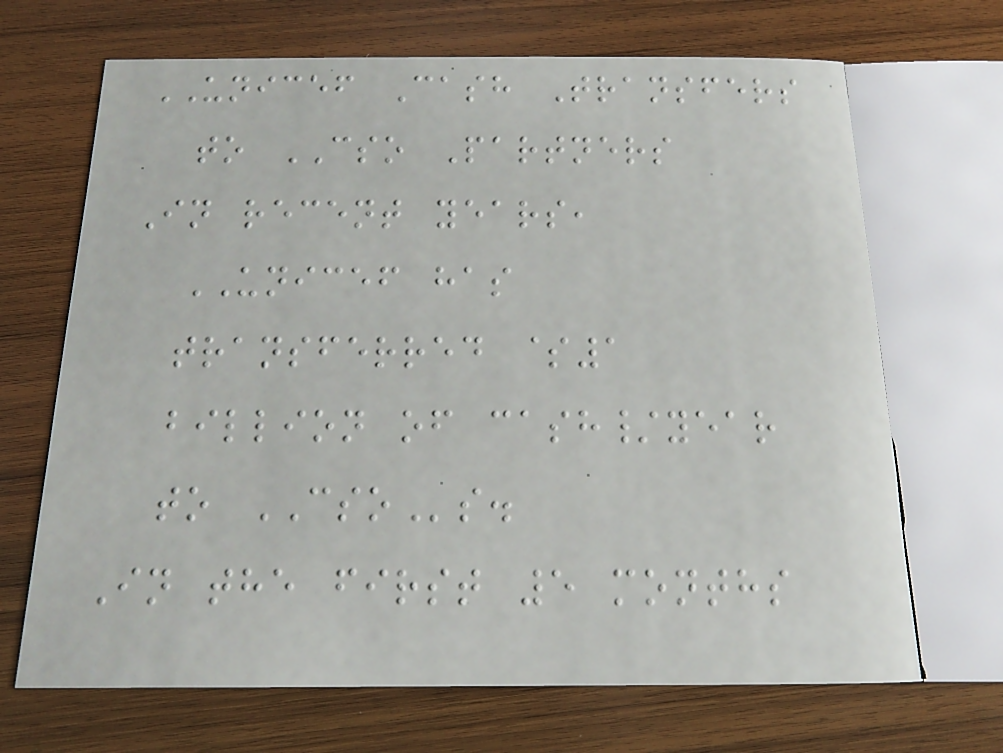UNICEF Cash Transfers
to CSO Partners
In recent years,
UNICEF has
transferred $1
billion of cash/year
to CSOs.
In the first 5 months
